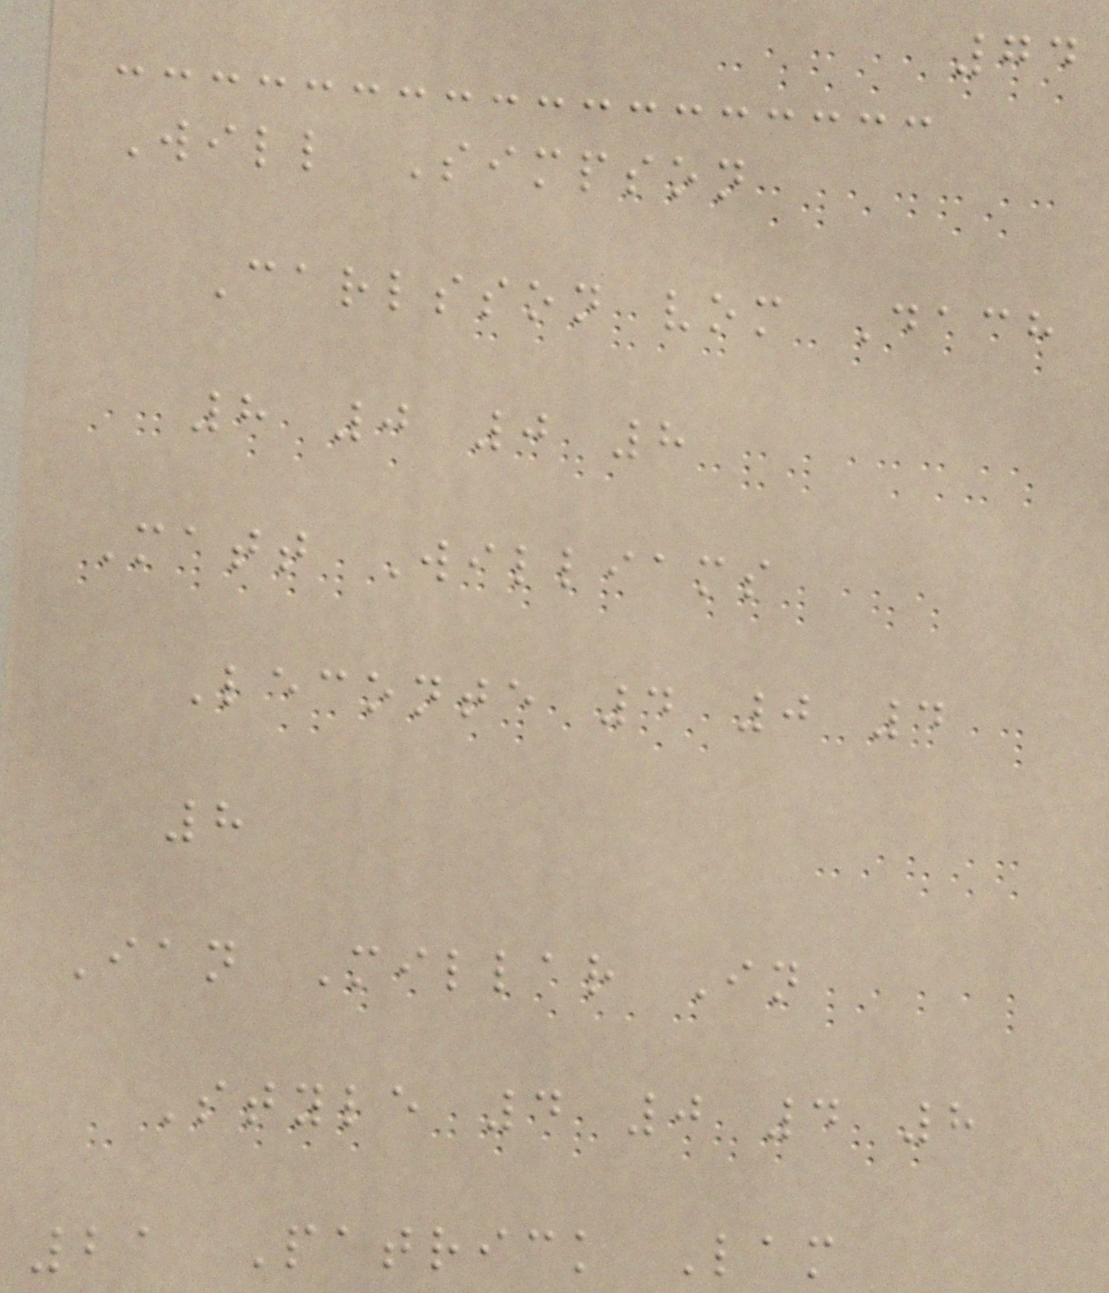74
Will Simpson
Carlsson vom Dach
8 0 0 8
Matt Williams
Leconte 4 0 4
8
Ian Millar In
Style 4 0 4 8
21 Patrick Lam
